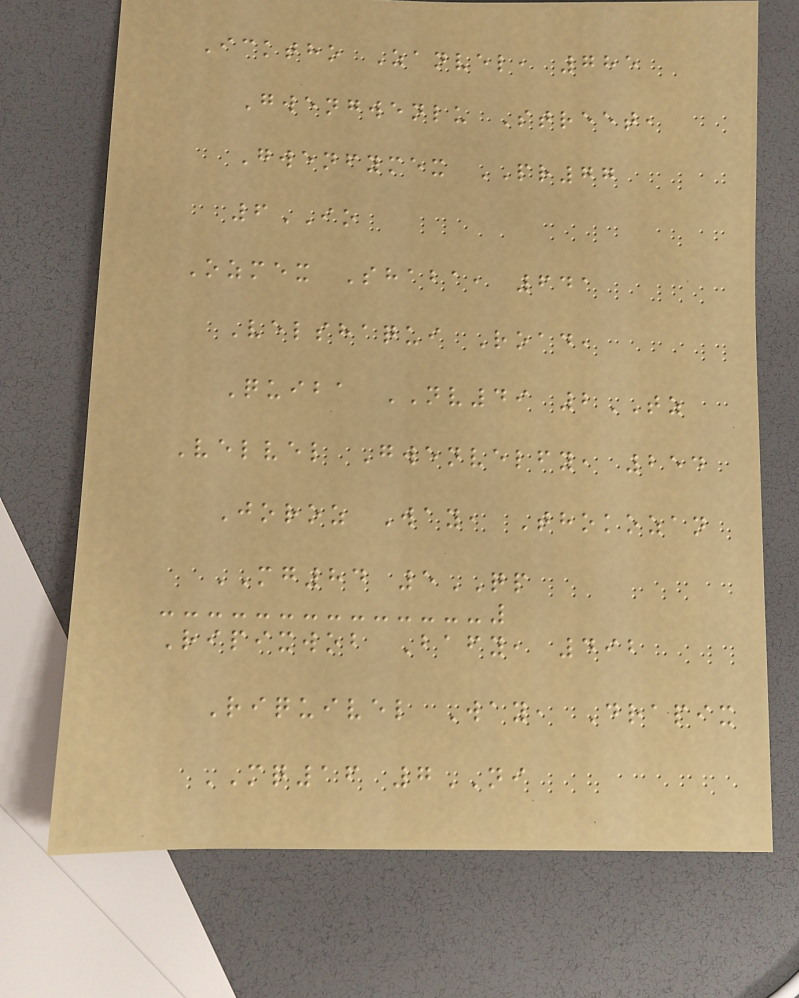Icktho Zanvel, 785
Gwengwenlu Street,
Gwenfymex PR77
6IO
Ozmex Shaba, 641
Velshaqui Road,
Quiba NV49 2TZ
Velvel Gwenvelfy, 254
Joroz Way, Thokozan
MG84 5QP
Ripixwob Bafy, 492
Riquivel Way, Drapix
MQ16 7NI
